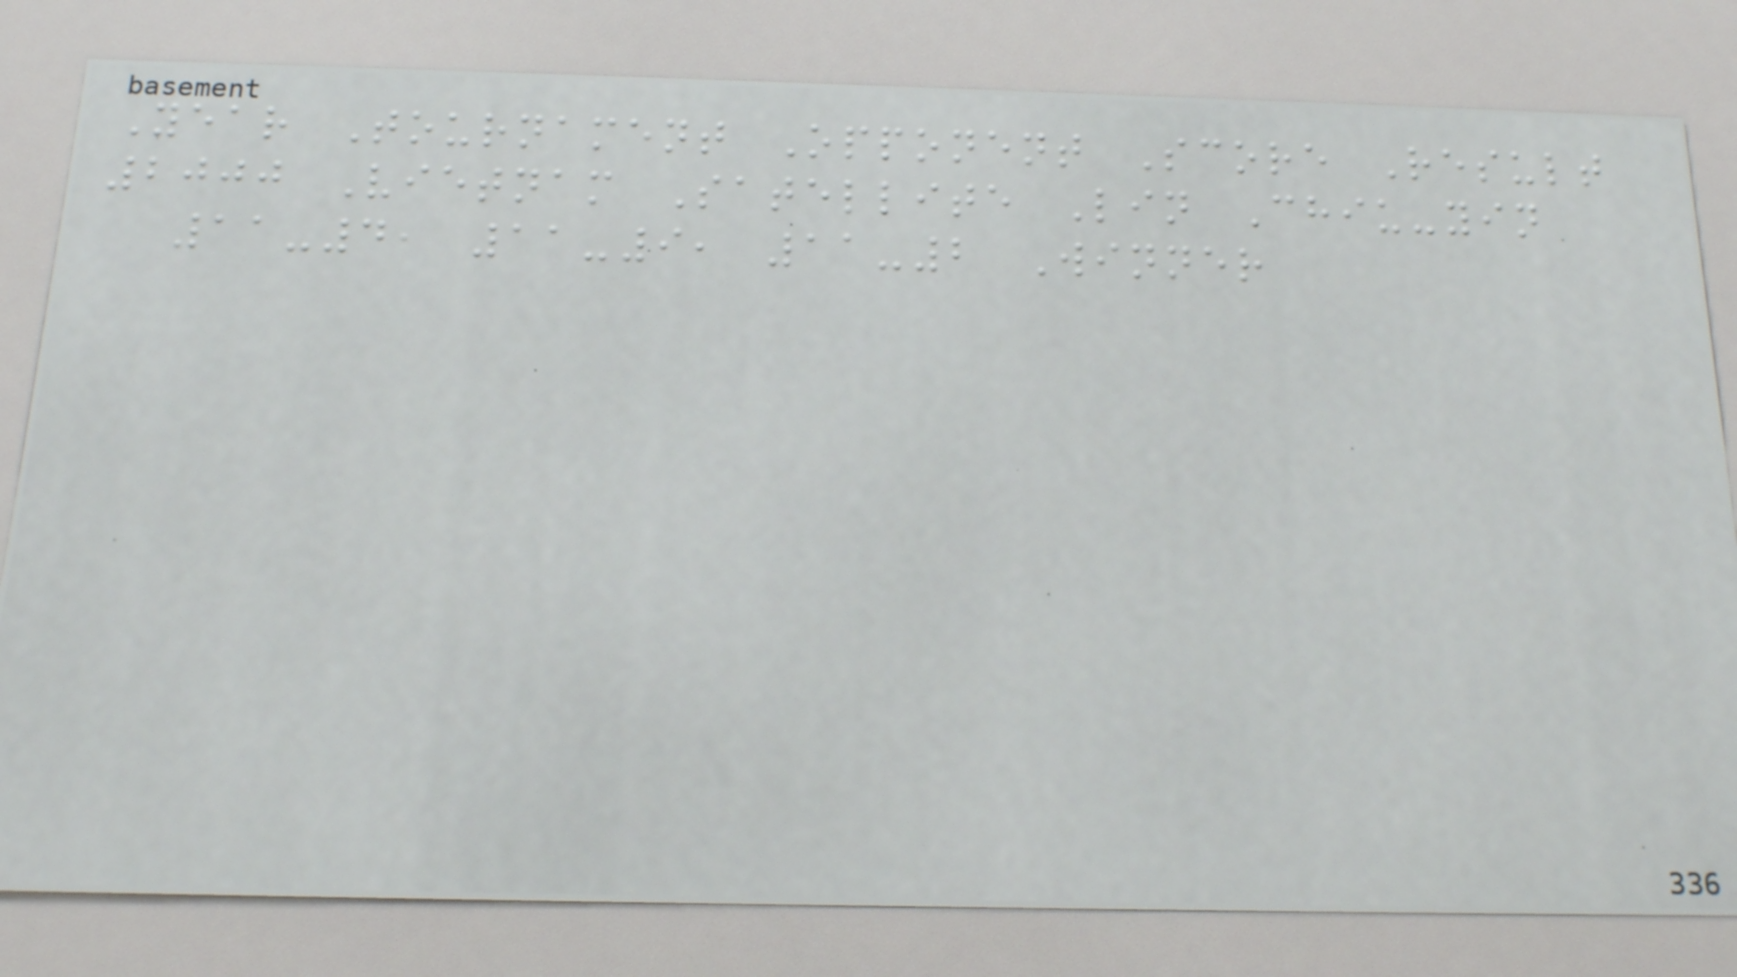Year Tournament Opponent Score Result
2000 Vietnam Satellite Lin Chiu-yin
11-4, 11-9, 11-2 Winner
